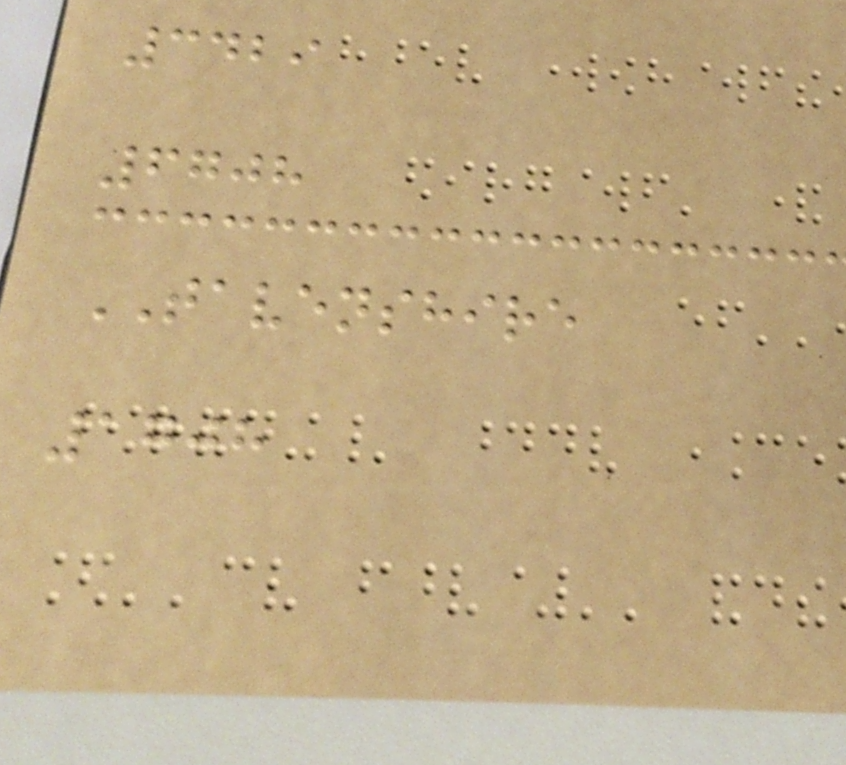3429
6708
TAVENSHIRE
1708
